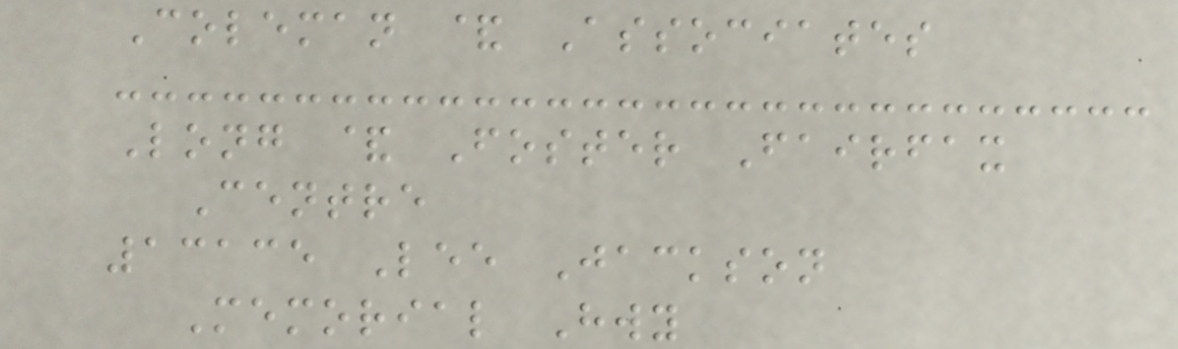Coleman & Associates
Long & Foster Fairfax
Centre
13135 Lee Jackson
Memorial Hwy
